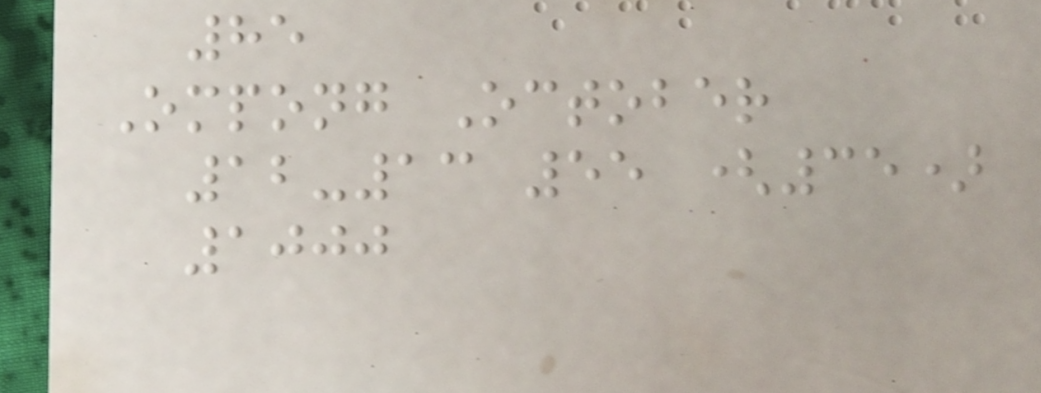85
Ompong October
12-13 55 (35)
1000
